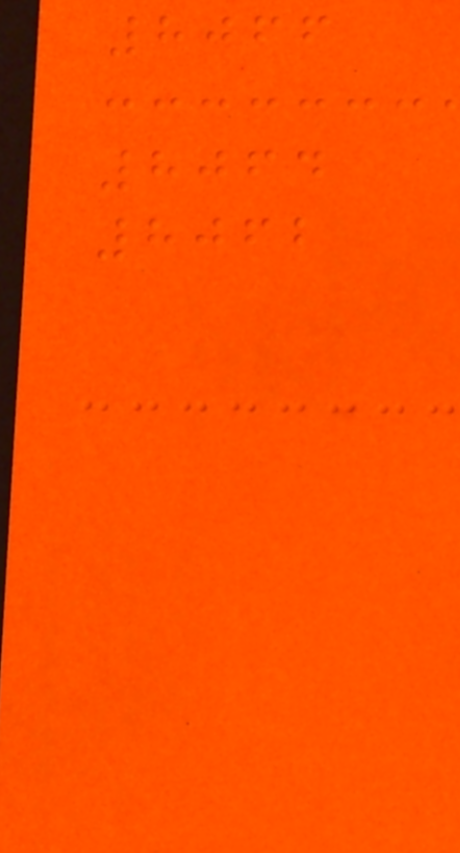8066
8064
8062
